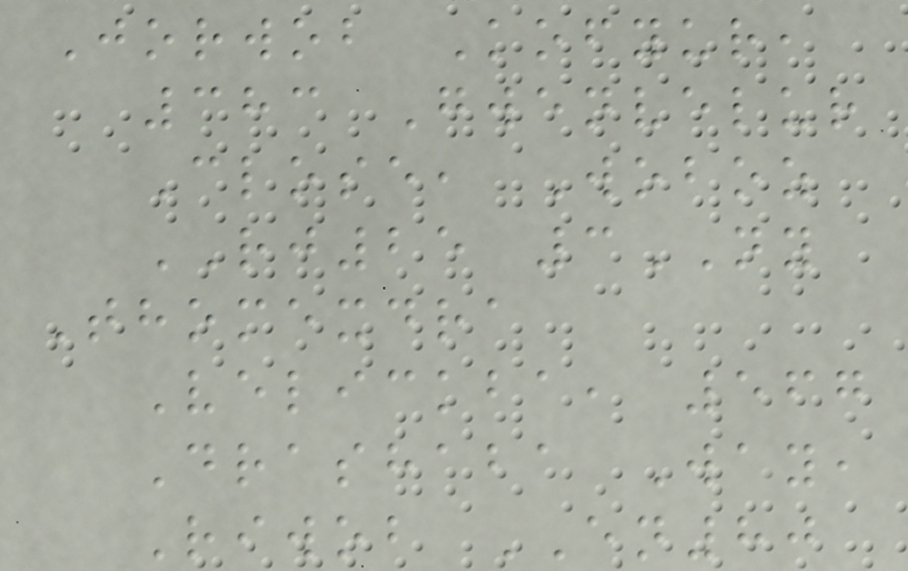Jorwob Kofyur,
383 Gwenvelur
Close, Woboz
RJ25 3NY
Thomexdra
Velickba, 567
Drashaba Way,
Riwob EN80
